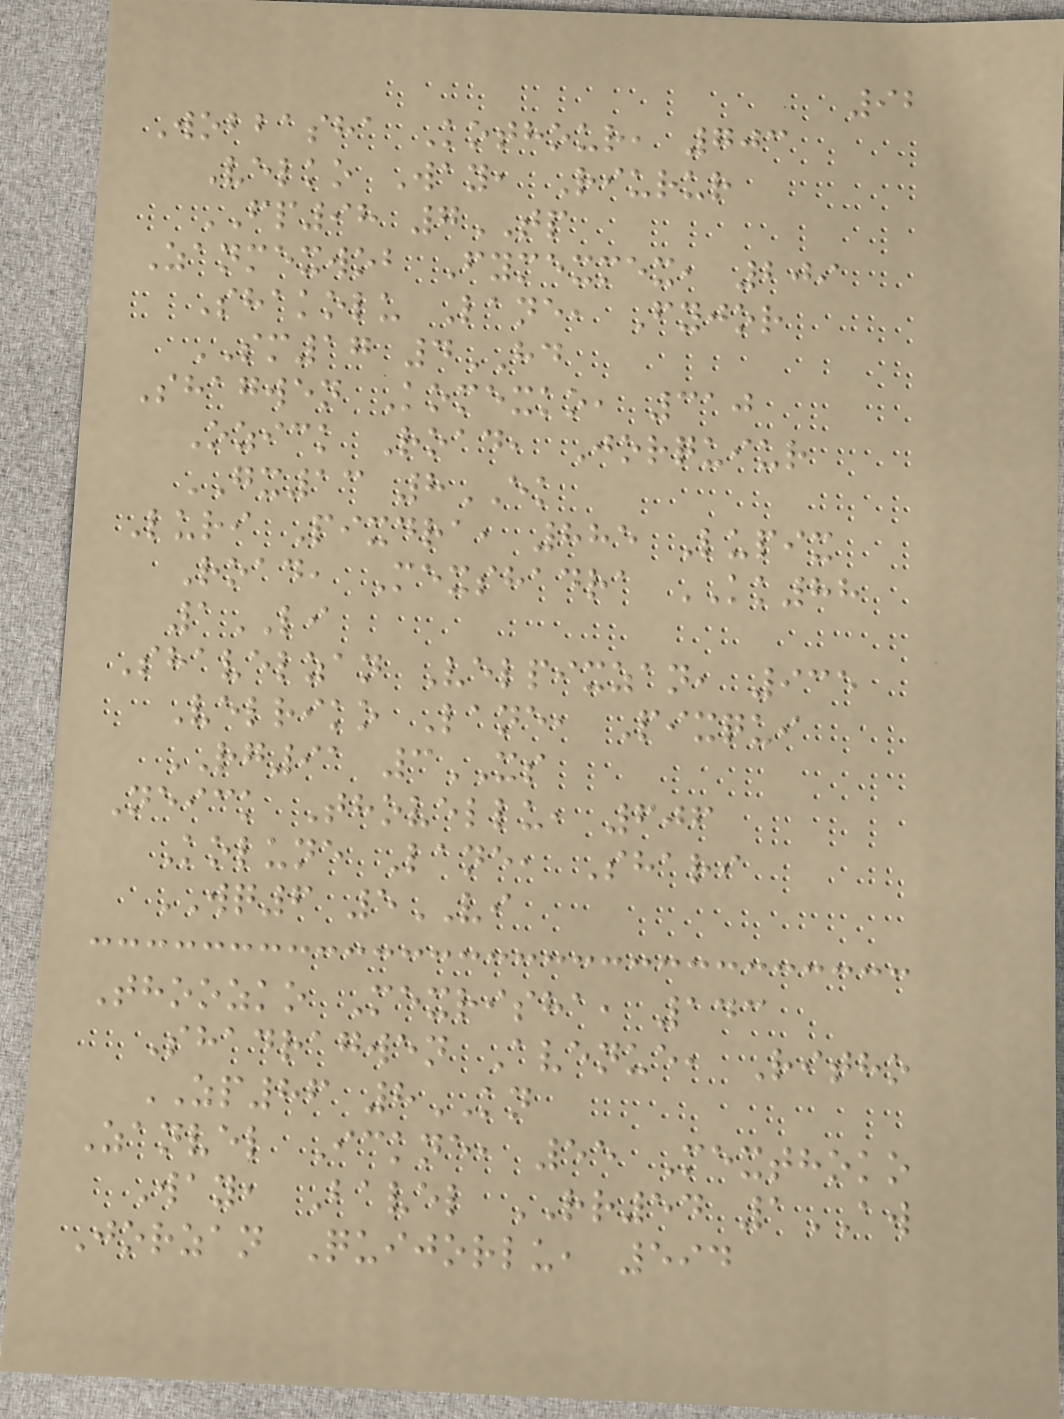92
Wobbasha Kothour, 703
Velko Way, Riurur
FP98 7TP
Zanmexwob Fymexmex, 209
Shakolu Lane, Fyjor
SM17 4HD
Shagwen Komexko, 310
Ozick Road, Jorquiur
GX13 8EK
Luri Pixdra, 885 Lupix
Road, Mexshadra KK88
1LI
Shavelzan Velpixzan, 935
Velriko Lane, Pixqui
RG91 3XS
Neick Thovellu, 606
Kolune Lane, Shari
WQ6 5VI
Thoozko Mexrisha, 143
Shadragwen Avenue, Ritho
ZP86 8KN
Zanvel Ickne, 55 Mexthoko
Way, Bavel RR54 1AW
Jorzan Quijorlu, 594
